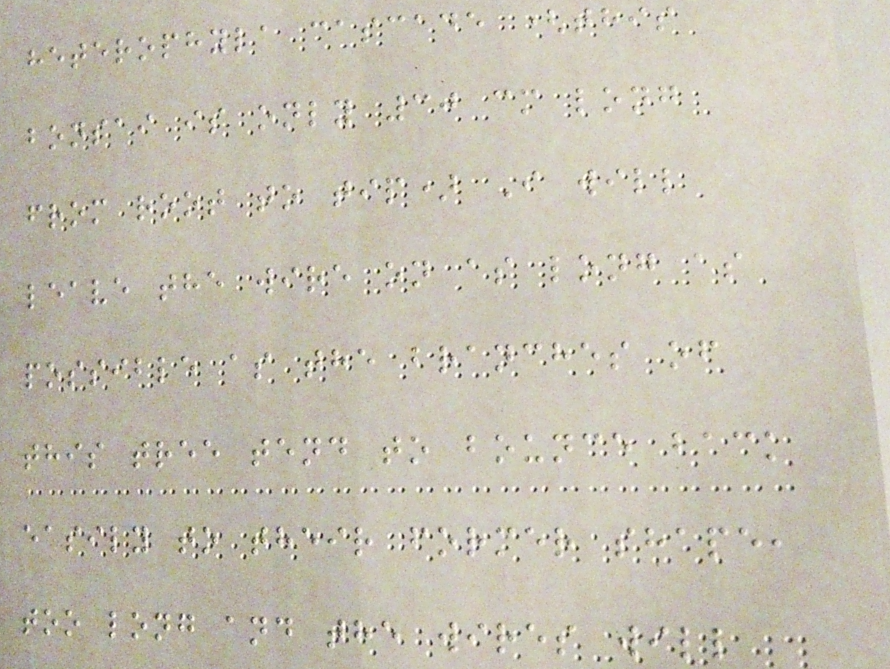heterophyla cascade (this
bonsai is only 30 cm long
from root to tip) I will
leave the wire on as long as
possible as the branches of
this tree tend to bounce back
easily to their former shape,
too long and the wires will
